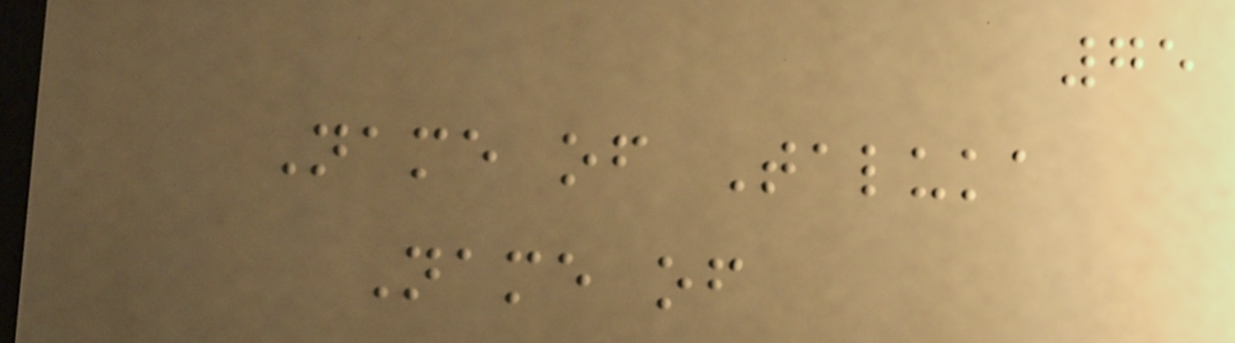75
Name of Taluka
Name of
